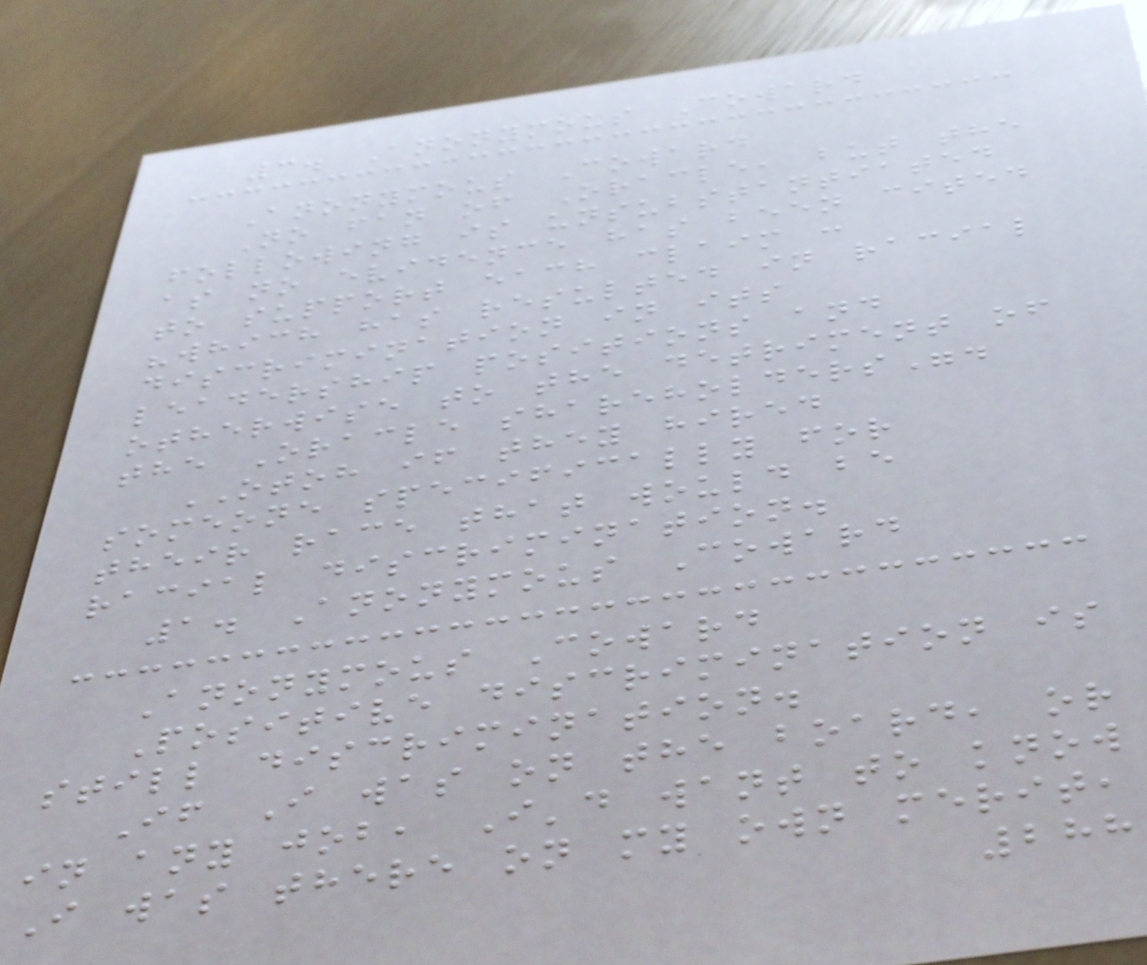3. Anonymous Coward
Anonymous Coward
No fan of Oracle, but the
following is unsubstantiated
as no evidence has been cited
to support each claim :
"which has resulted in racial
discrimination in its
leadership positions and
otherwise to the detriment of
the Oracle shareholders".
OTOH if they hired
someone specifically for
their race that would be
racial discrimination.
1. Anonymous Coward
Anonymous Coward
Positive discrimination is
still discrimination.
If I was on the board, or
in any job, I'd want to know
I was there on my own merit,
288
